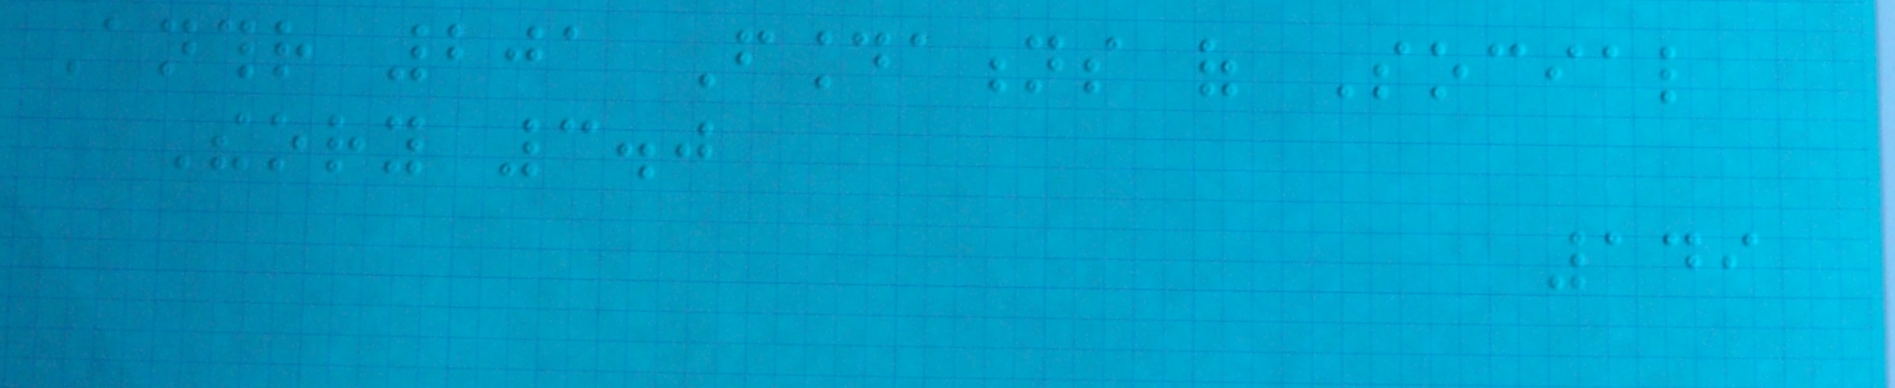Anthr 201 Foundations of Social
Theory 3.0
149
